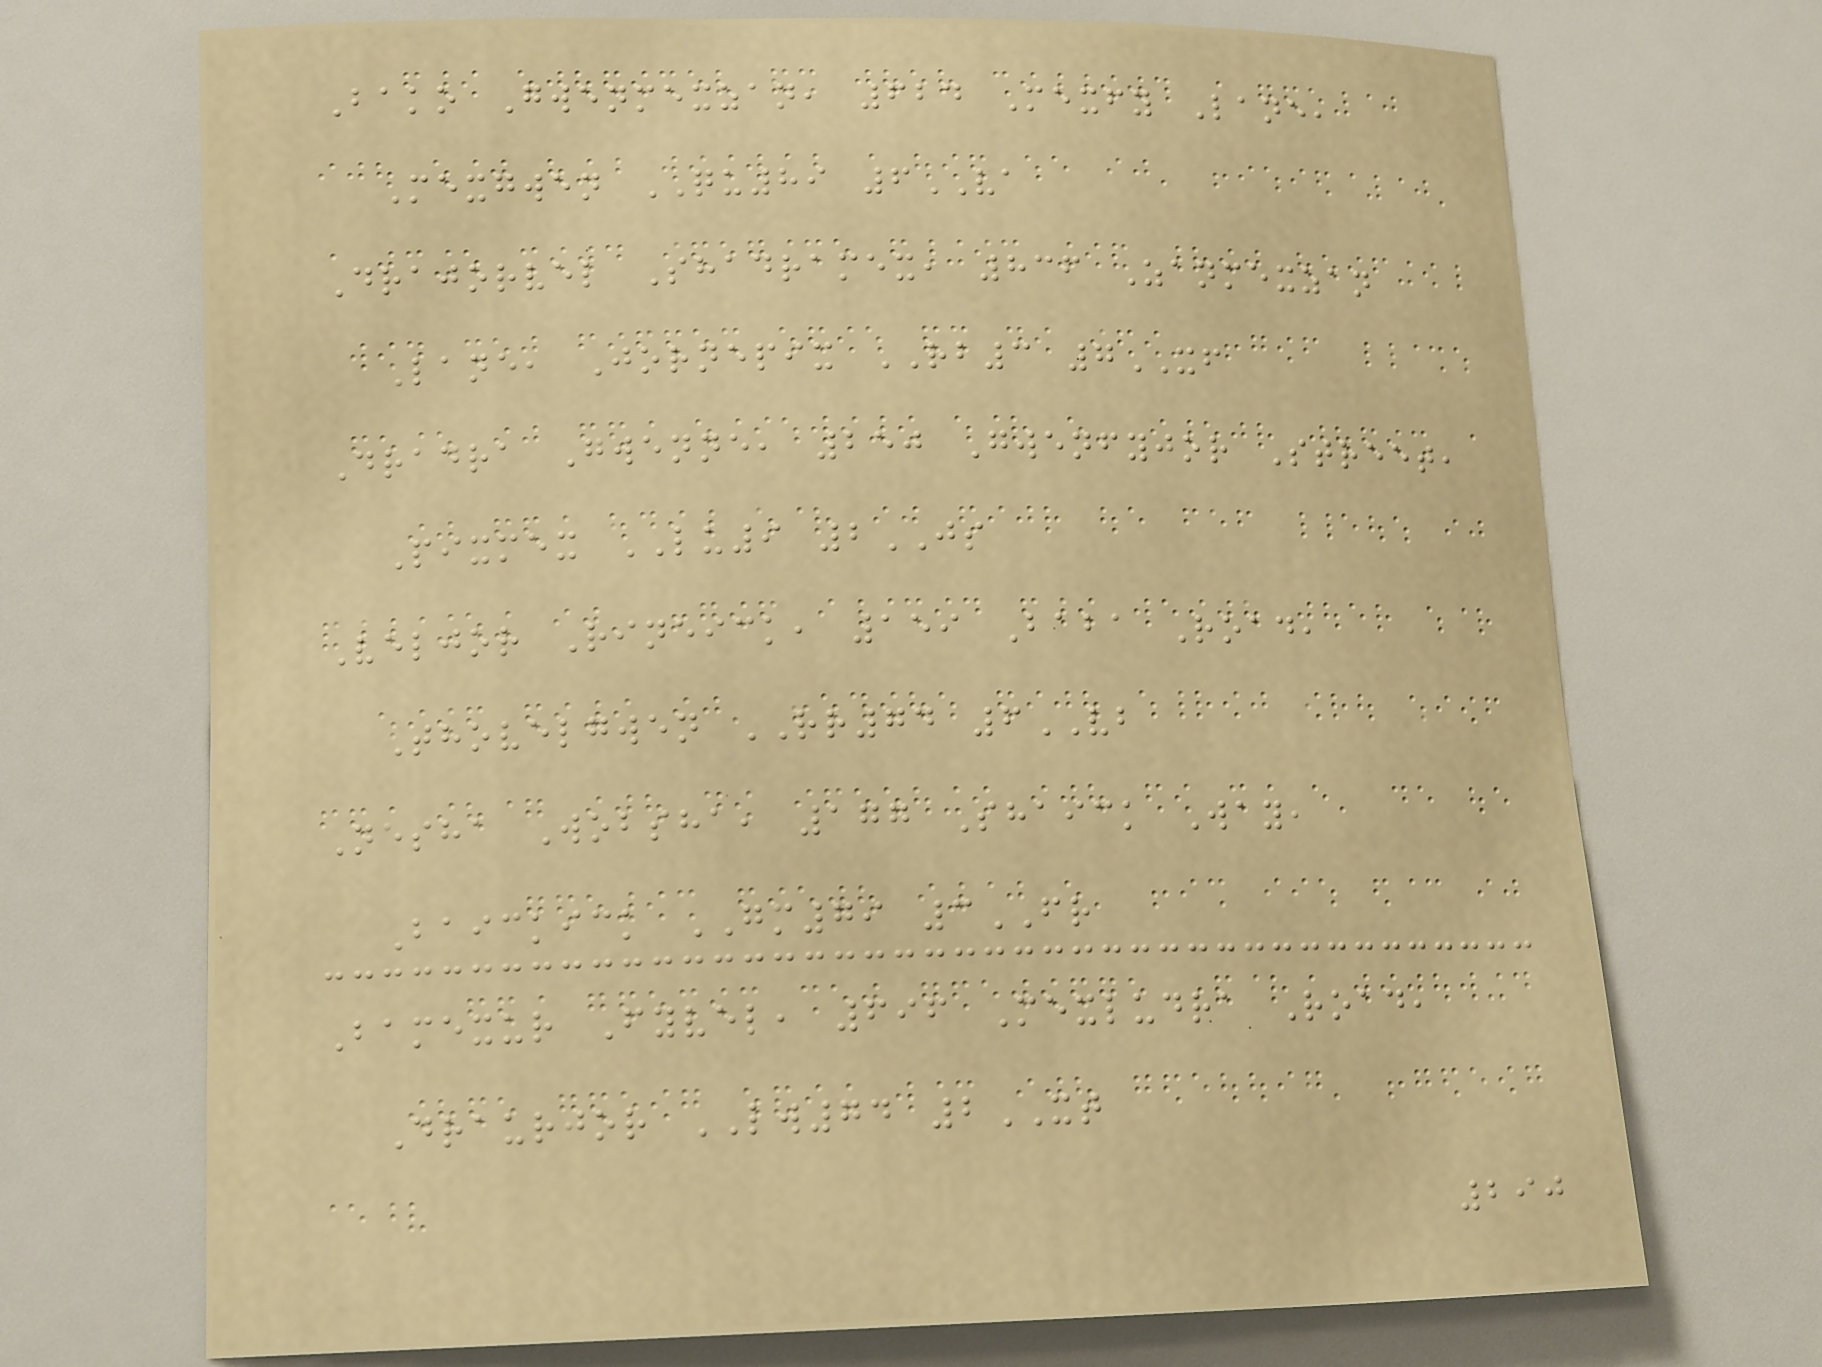Bako Gwenmexzan, 624 Mexfy Lane,
Mexgwen QU89 6VA
Drajorvel Shadramex, 836 Zanmexzan
Lane, Jornepix RB3 7XF
Dradra Gwenne, 250 Gwenfyjor Street,
Pixmex LU9 2JS
Veljor Rineick, 159 Baba Road,
Thovelgwen RR74 6VB
Nesha Wobsha, 177 Shaick Way,
Baickick GM79 3FR
Bamexur Fyvel, 696 Mexludra Road,
Draurjor LW74 2XT
290
